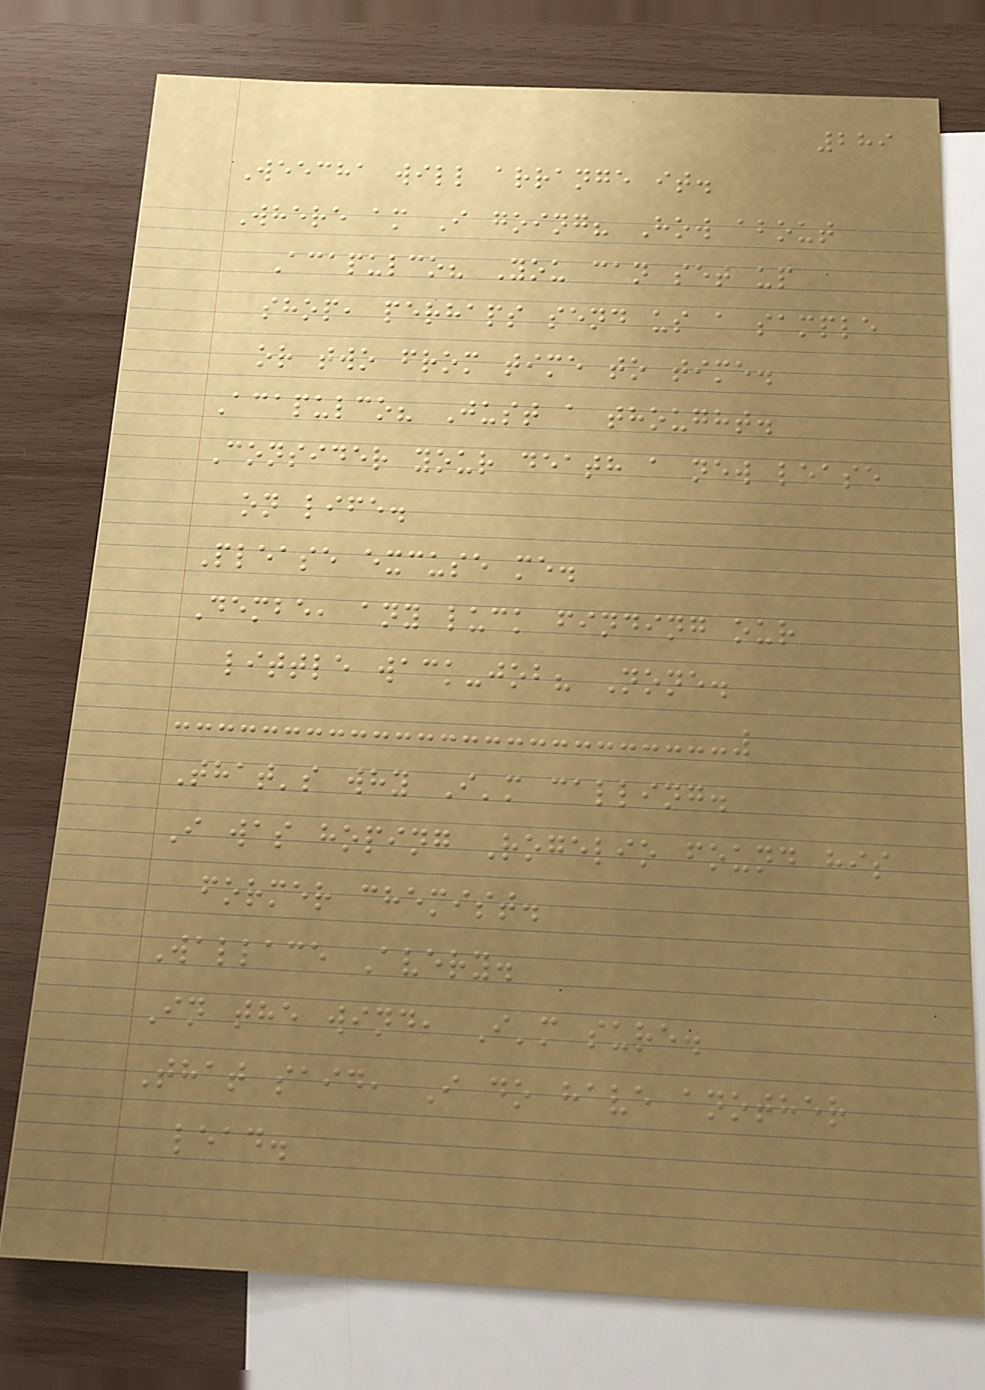289
Weecha will arrange it.
Where am I going? How about
Acapulco? You can set up
shop, perhaps send us a sample
or two from time to time.
Acapulco? Just a thought.
Consider your death a new lease
on life.
Please excuse me.
Dembe, any luck finding our
little wack-job? None.
That's why I'm calling.
I was hoping Rogelio found his
former chemist.
Wallace Avery.
In the wind, I'm sure.
That said, I do have another
lead.
